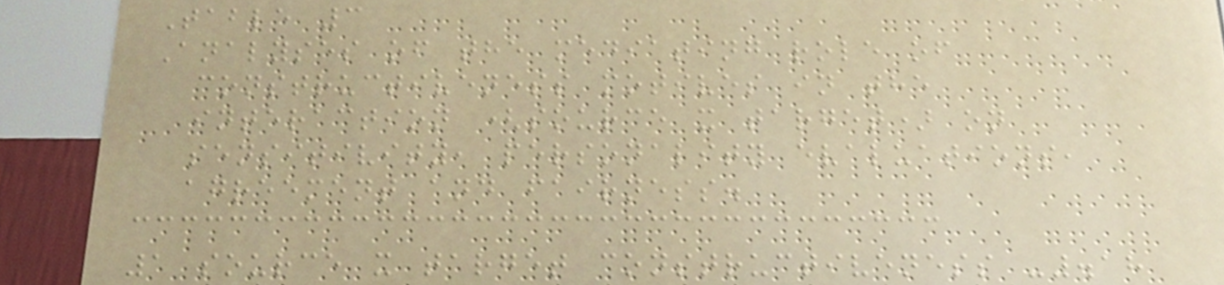Table 3
Analyses of the mediating role of
constructiveness motives in the
interaction (source x target) on
sensitivity, personality evaluations,
agreement and fairness.
1 source x target constructiveness -.18
